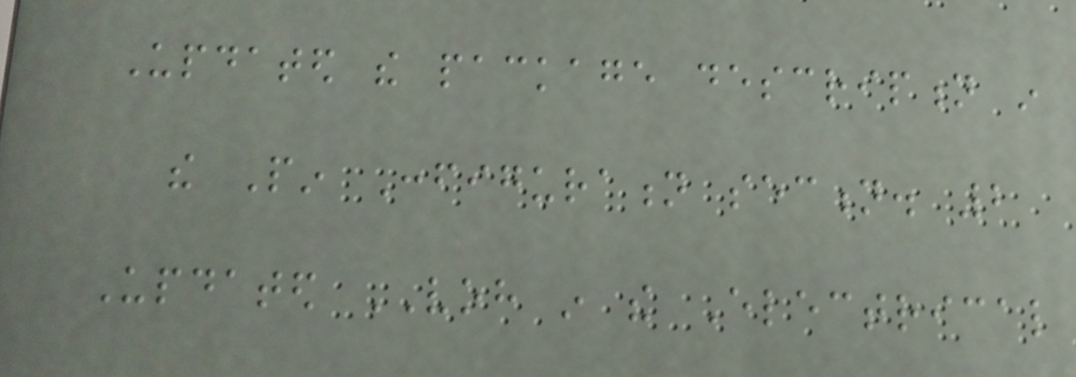Updated the package description in
the Pin Configuration section. 2
Updated VOH in the Electrical
